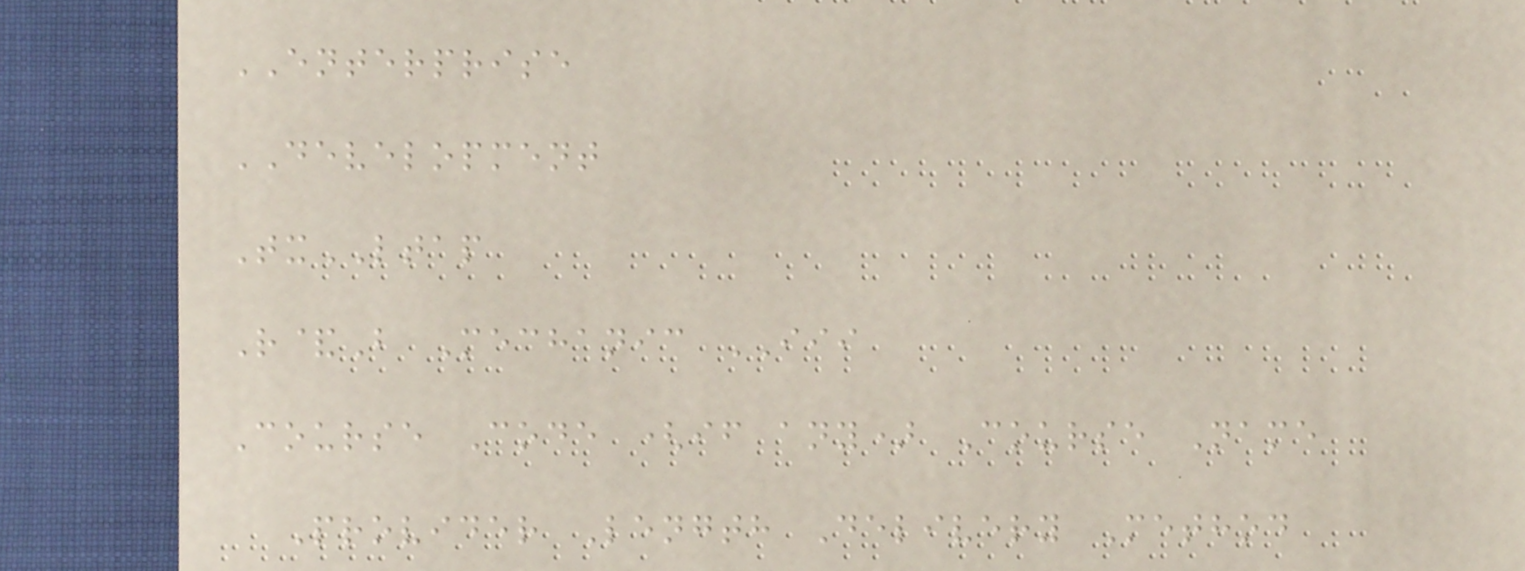ENTERPRISE
DEVELOPMENT
TxLTAP
R&B Mechanic III
Course Code (if any) Course Name
Provider Length Delivery Method
